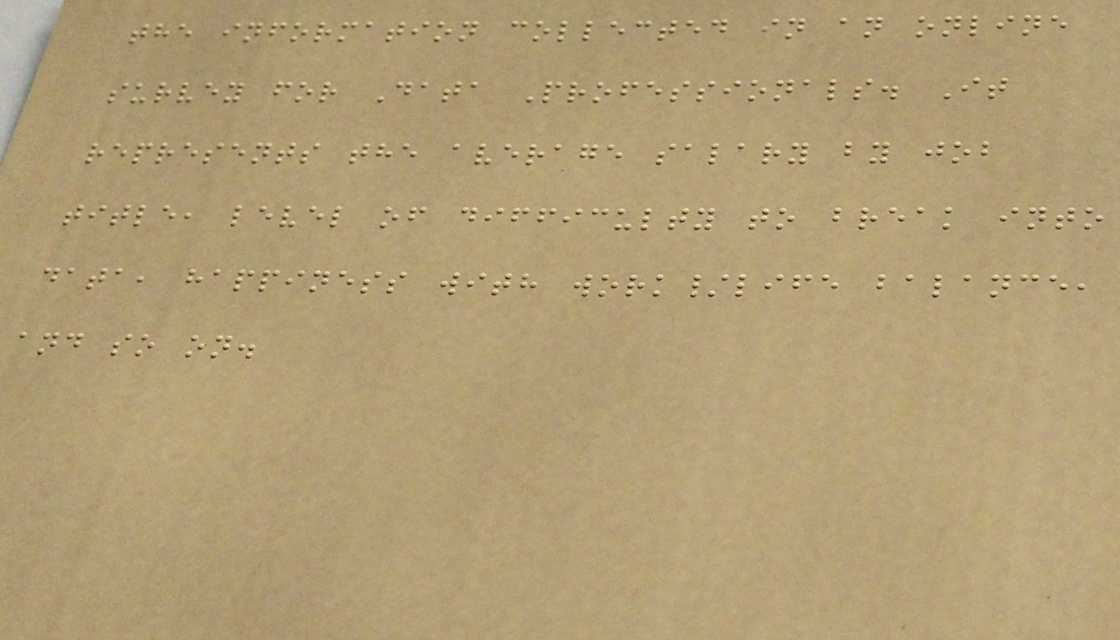the information collected in an online
survey for Data Professionals. It
represents the average salary by job
title, level of difficulty to break into
data, happiness with work/life balance,
and so on.
